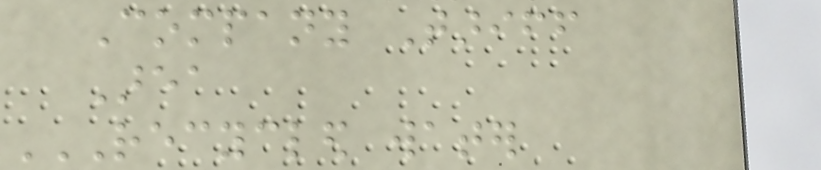Company Tariff
Area
RECYCLED WATER
